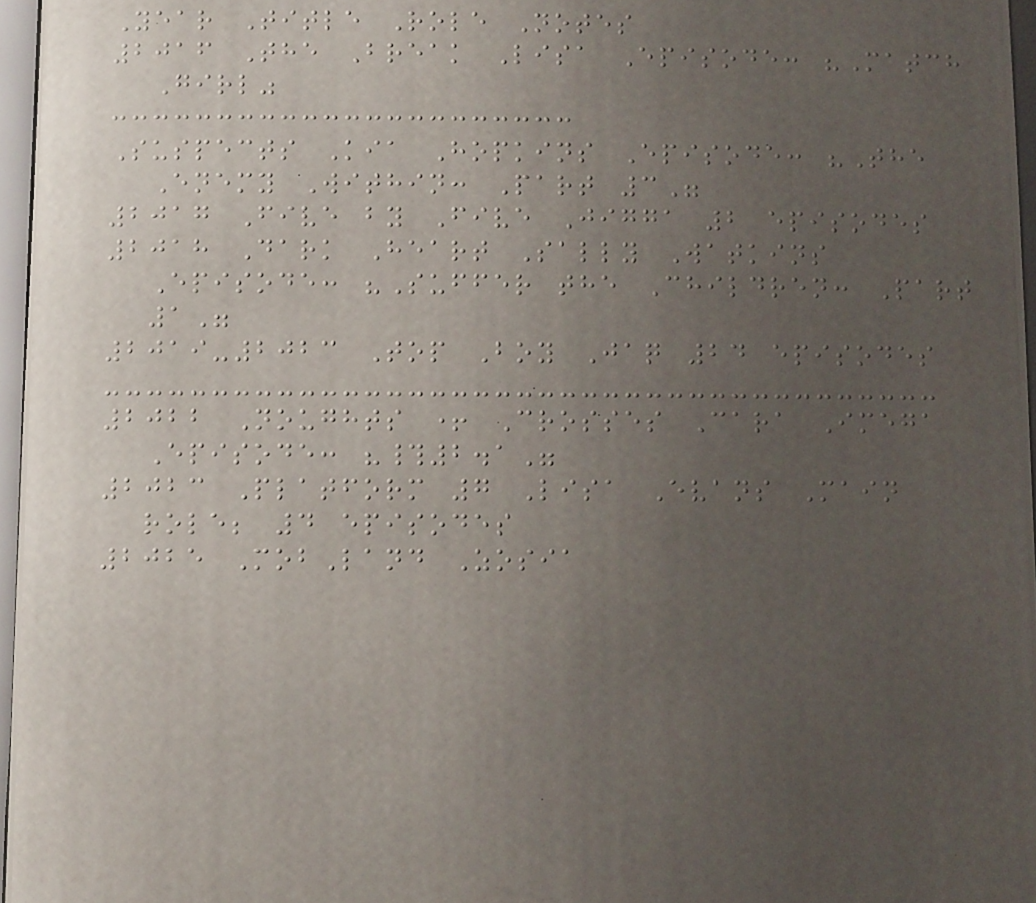Year Title Role Notes
2016 The Break Lisa Episode: "Match
Girl"
Suspects Kia Hopkins Episode: "The
Enemy Within: Part 3"
2017 Five by Five Jigga 2 episodes
2018 Dark Heart Sally Watkins
Episode: "Suffer the Children: Part
1"
2019-2023 Top Boy Jaq 24 episodes
2022 Noughts + Crosses Cara Imega
Episode: "#2.1"
2023 Platform 7 Lisa Evans Main
role; 4 episodes
2025 MobLand Zosia
